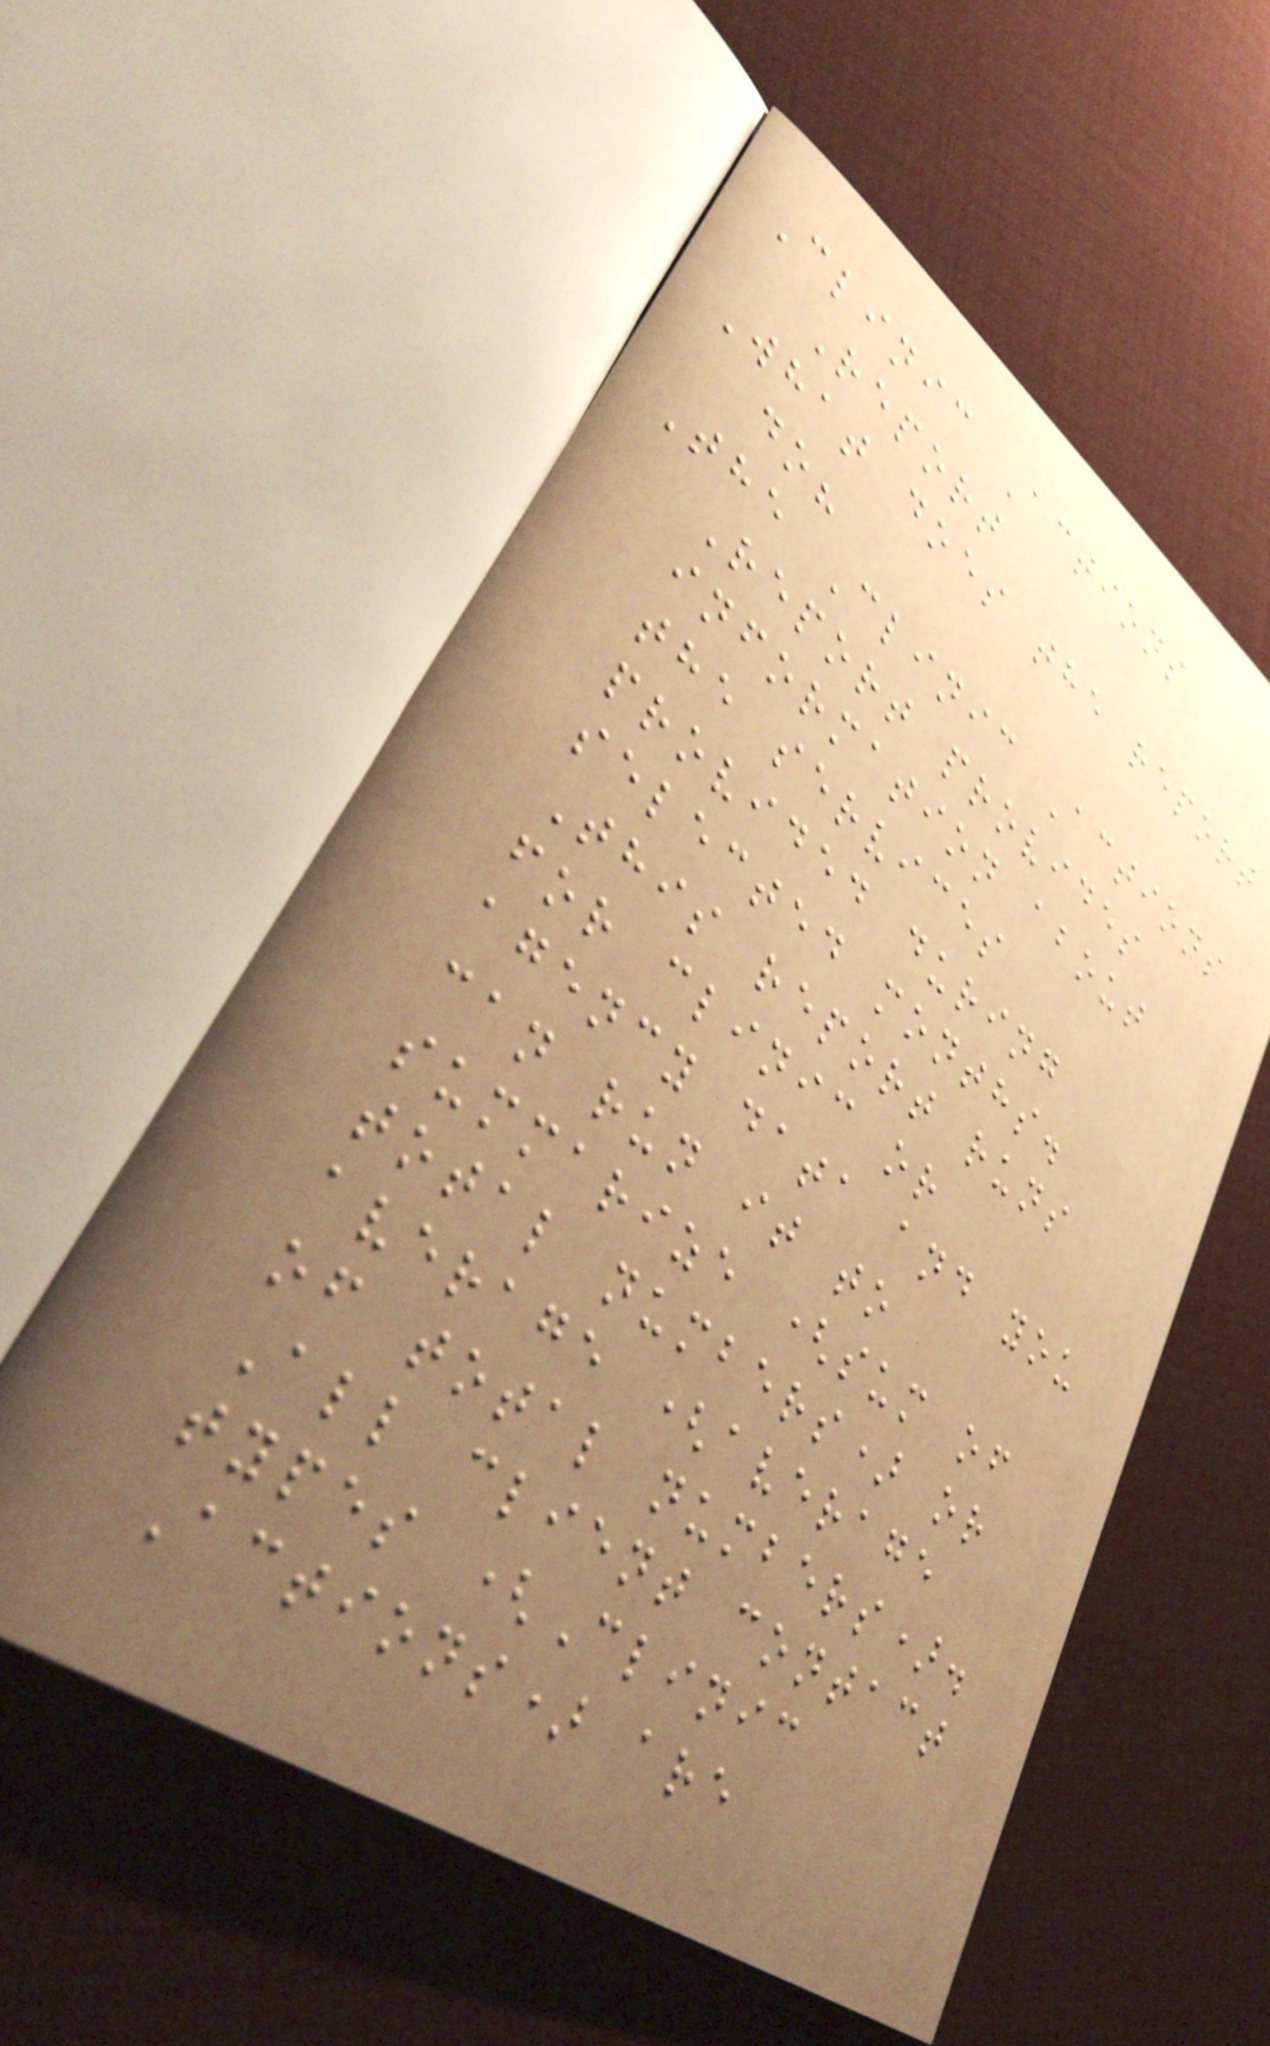Clinic Actions
Report
What does the report
do?
The Clinic Actions
Report provides
information about
the services
provided during
selected months.
This report runs
for clinic or
agency data and you
can run it to
summarize (sum of
total numbers) or
average (average
of total numbers).
All client contact
types (Clinic
Actions) are
